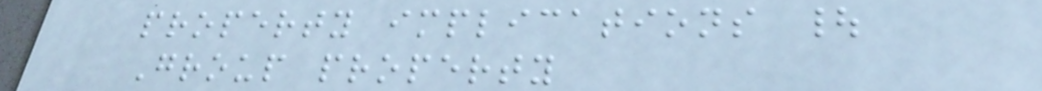property implications |
Group property
